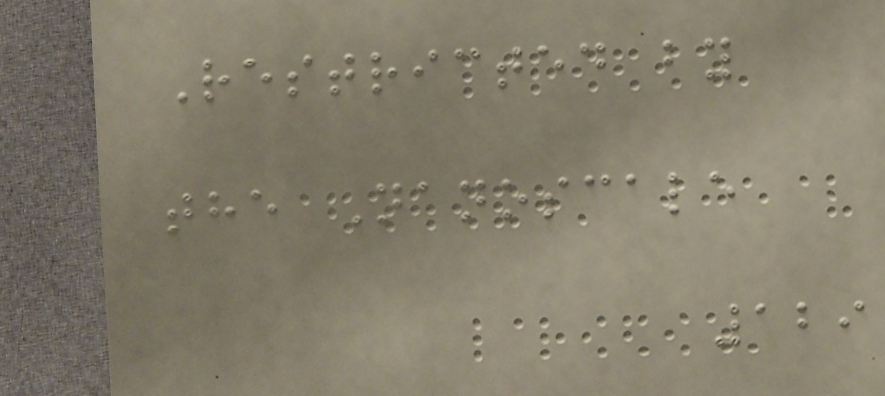Restricted by
the Nanoscale
129
